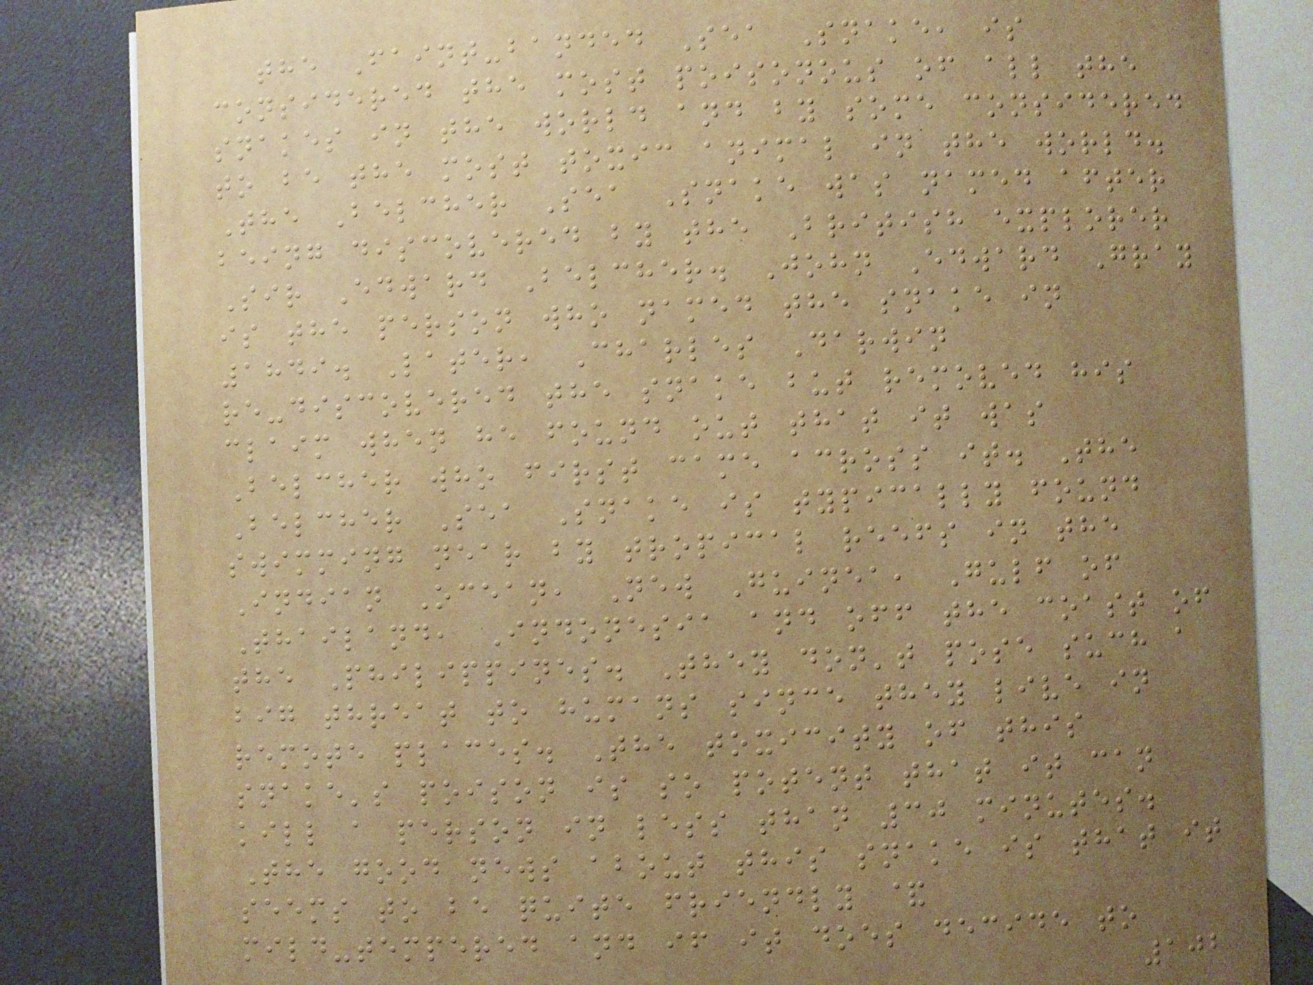the Faint-banded Sea Snake, is
considered the most poisonous of all the
snakes in the world and by some considered
to be the most toxic animal in the world.
The Belcher Sea Snake was named after
being discovered by the British explorer
Sir Edward Belcher. John Edward Gray
is the person who named the snake in
1849. Later, Charles Darwin
re-discovered the snake but removed his
claim when he found out that it was
Belcher who first came across it. The
Belcher Sea Snake is typically found
swimming near by tropical reefs in the
Indian Ocean, New Guinea, Gulf of
Thailand, Indonesia and off the coast of
the Philippines. They don't pose such a
big threat to humans since they live in
remote places. The toxicity of this
snake's poison is so potent that it can
kill a person in less than 30 minutes.
The good news about this snake is that it
seems to be quite friendly &
mild-tempered and if it does decide to
102
